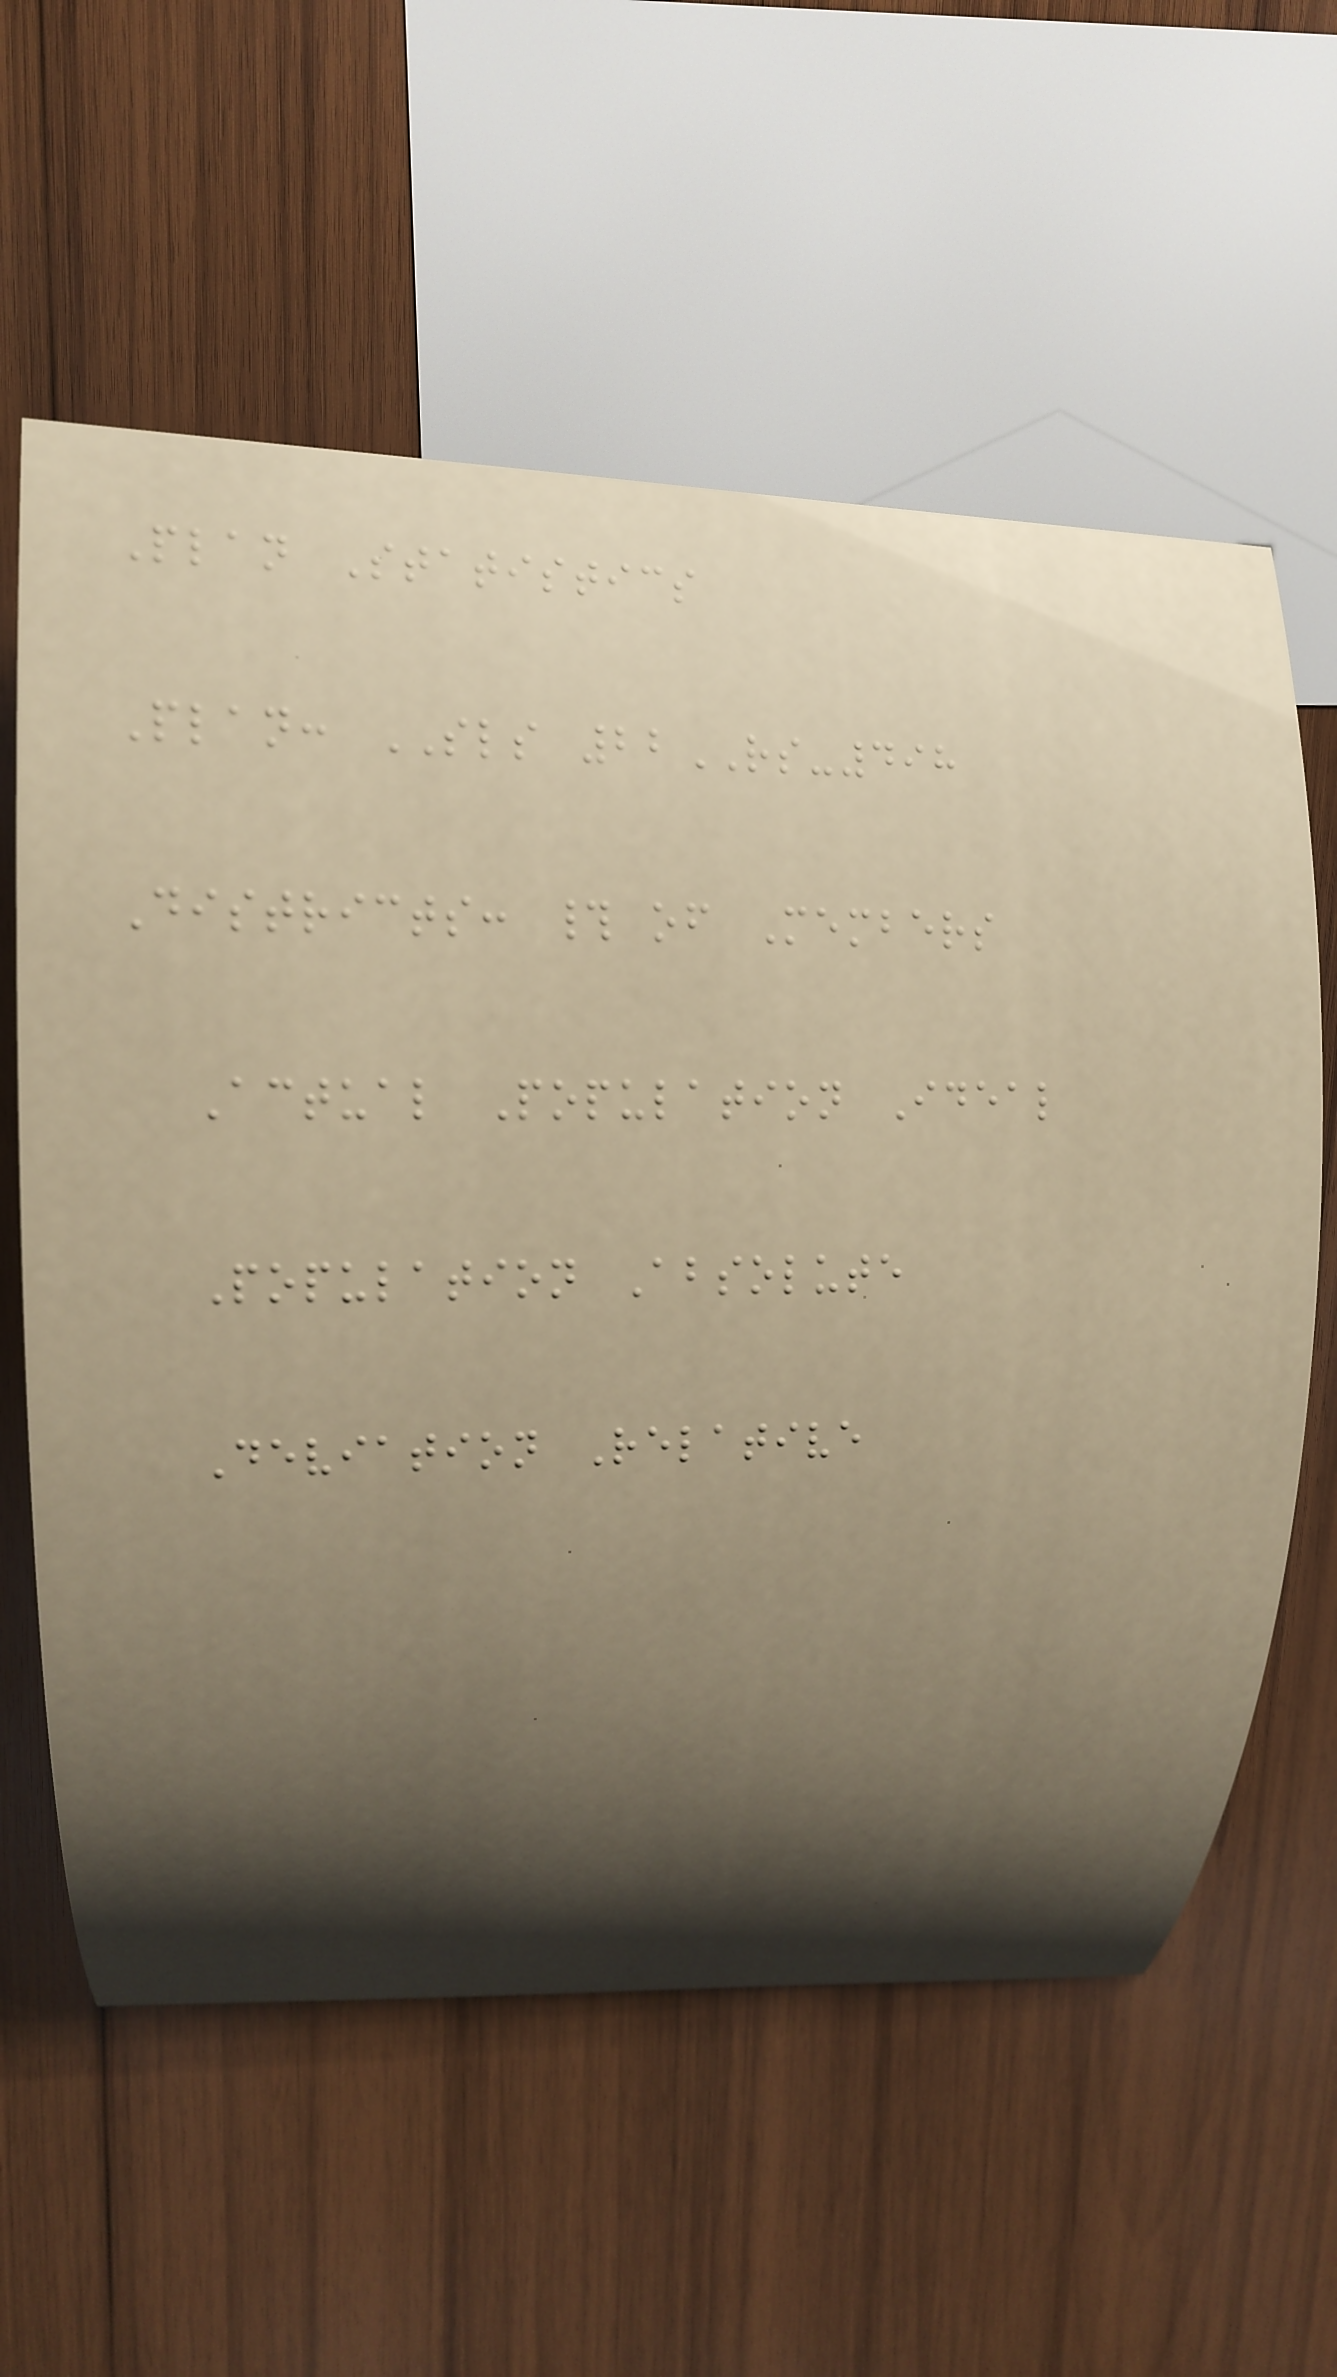Plan Statistics
Plan: SLS 22RS-498
Districts: # of Members
Actual Population Ideal
Population Absolute
Deviation Relative
